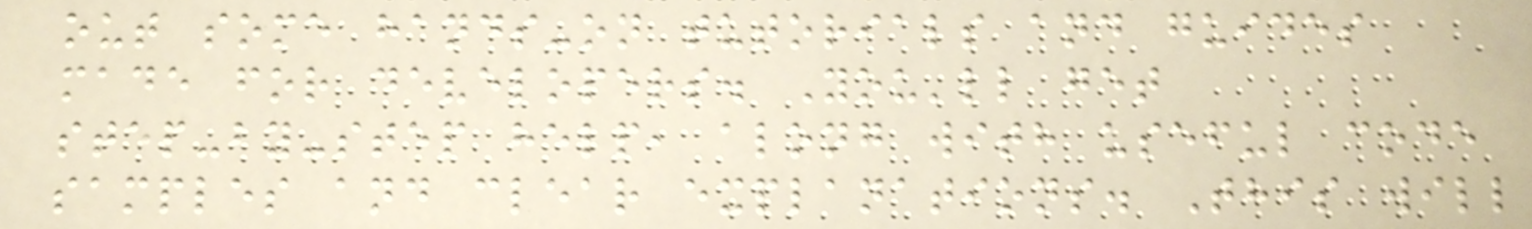out some hands-on tutorials and guides
made for developers. You'll get
step-by-step help, along with useful code
samples and clear explanations. This will
